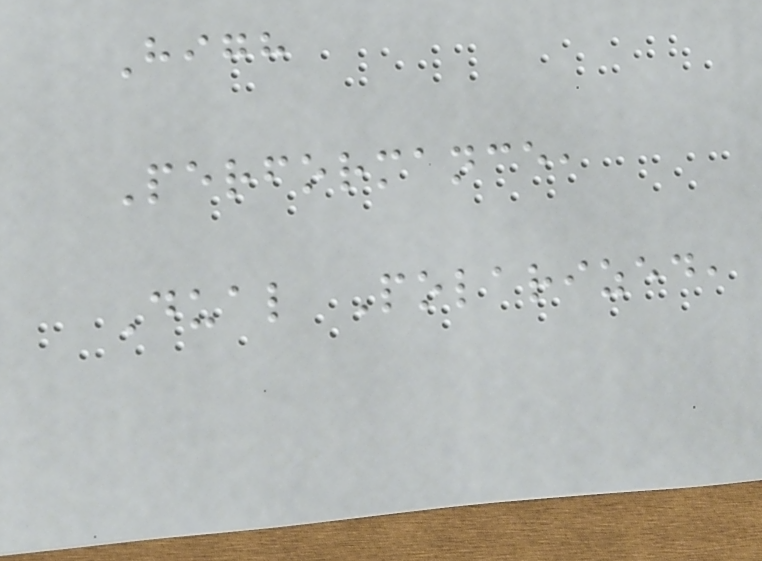High
Performance,
Dual Polarized,
